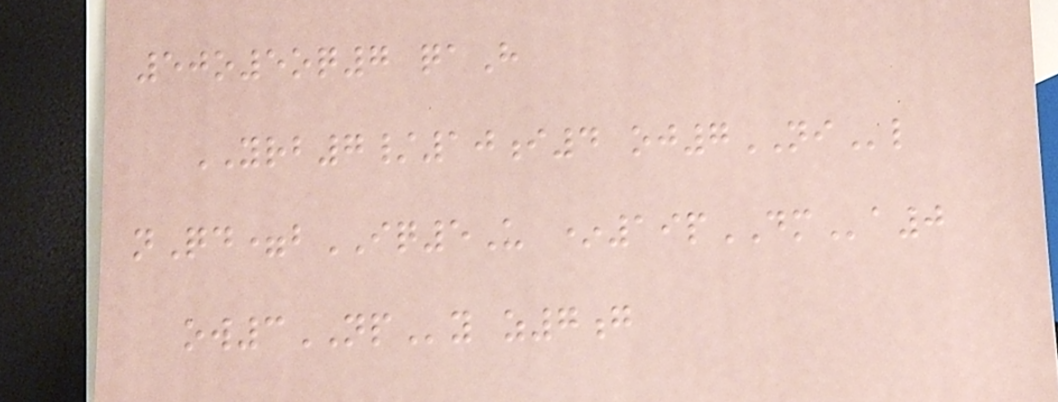50o5oq7 qaH
YRB7/10i4 oj7NIl
nQd=bIQ5U *19pDMa0
ow3NPy z7g
